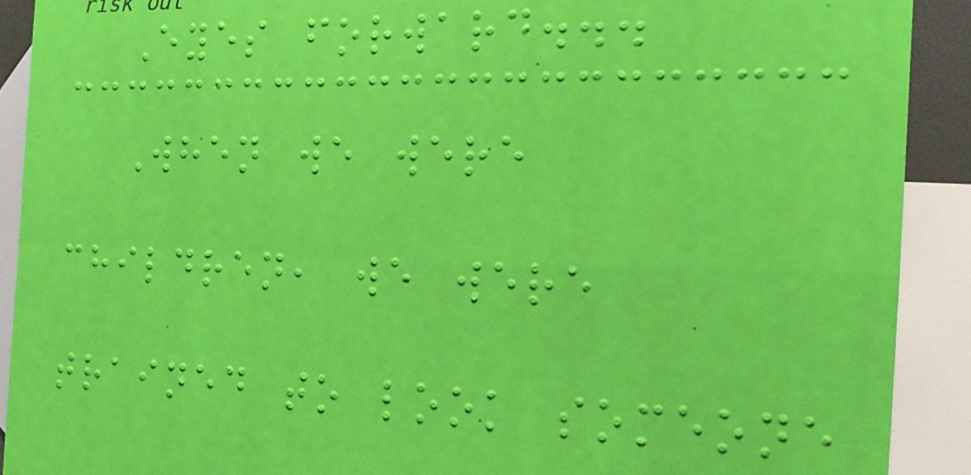Eyes forward...
When we were
children, we were
trained to look someone
